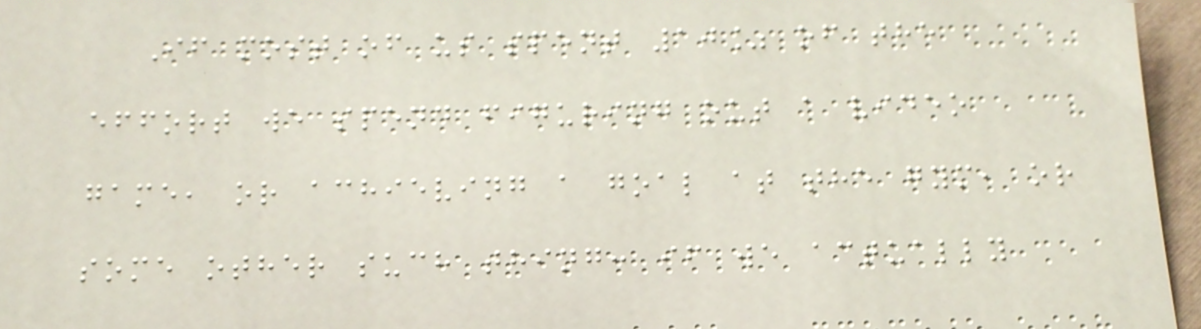If most of us spent 10% of the
effort we spend figuring out a video
game, or achieving a goal at the gym, or
some other such thing: if we actually
